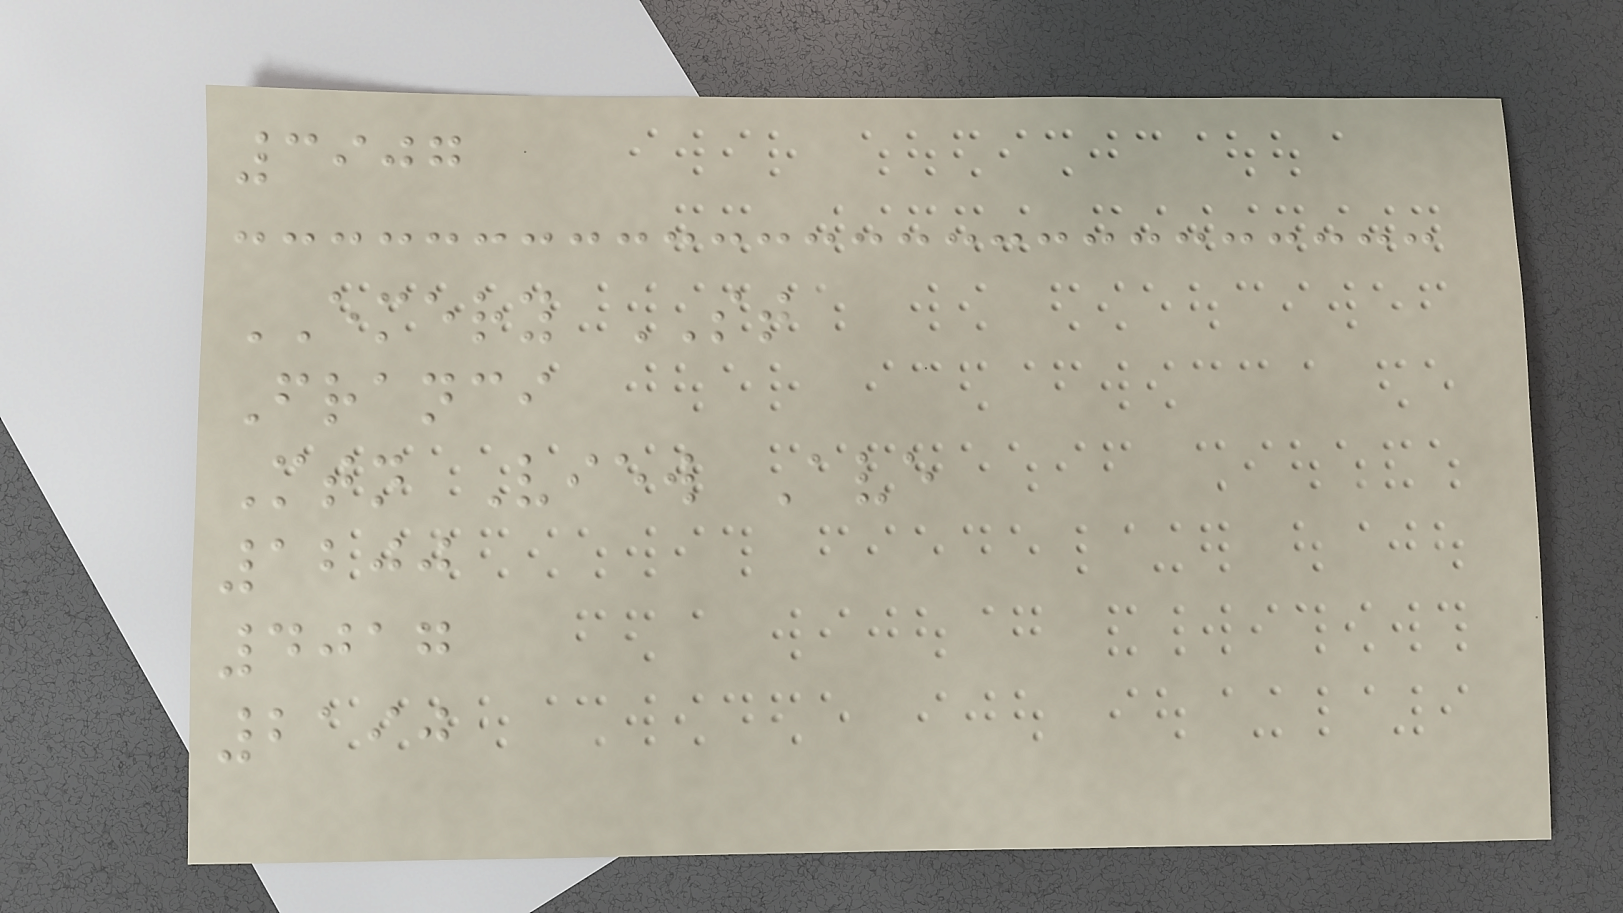3907
EMERY ST
Franci
Mtn View Ave
1200
4017
2190
